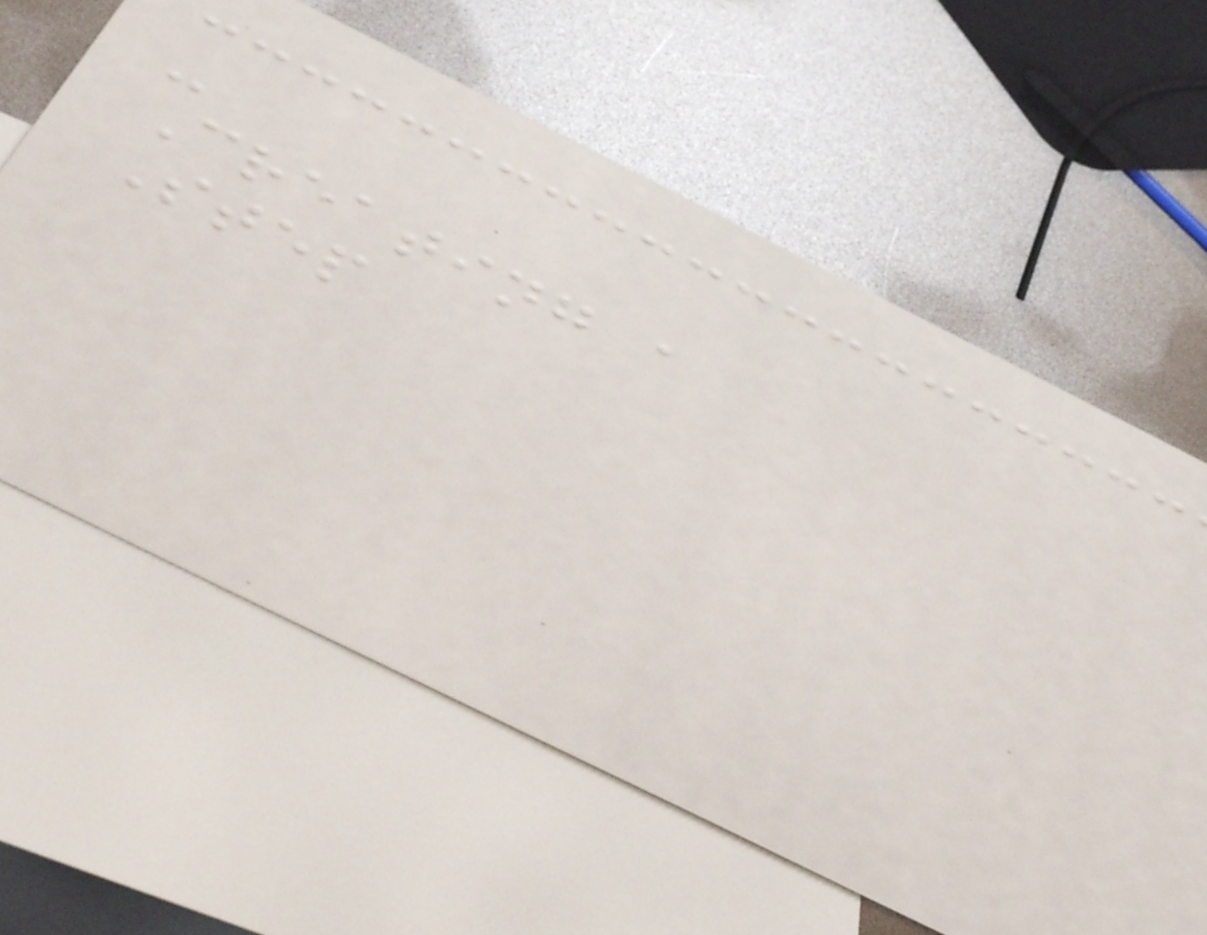-
Creating a
Step
